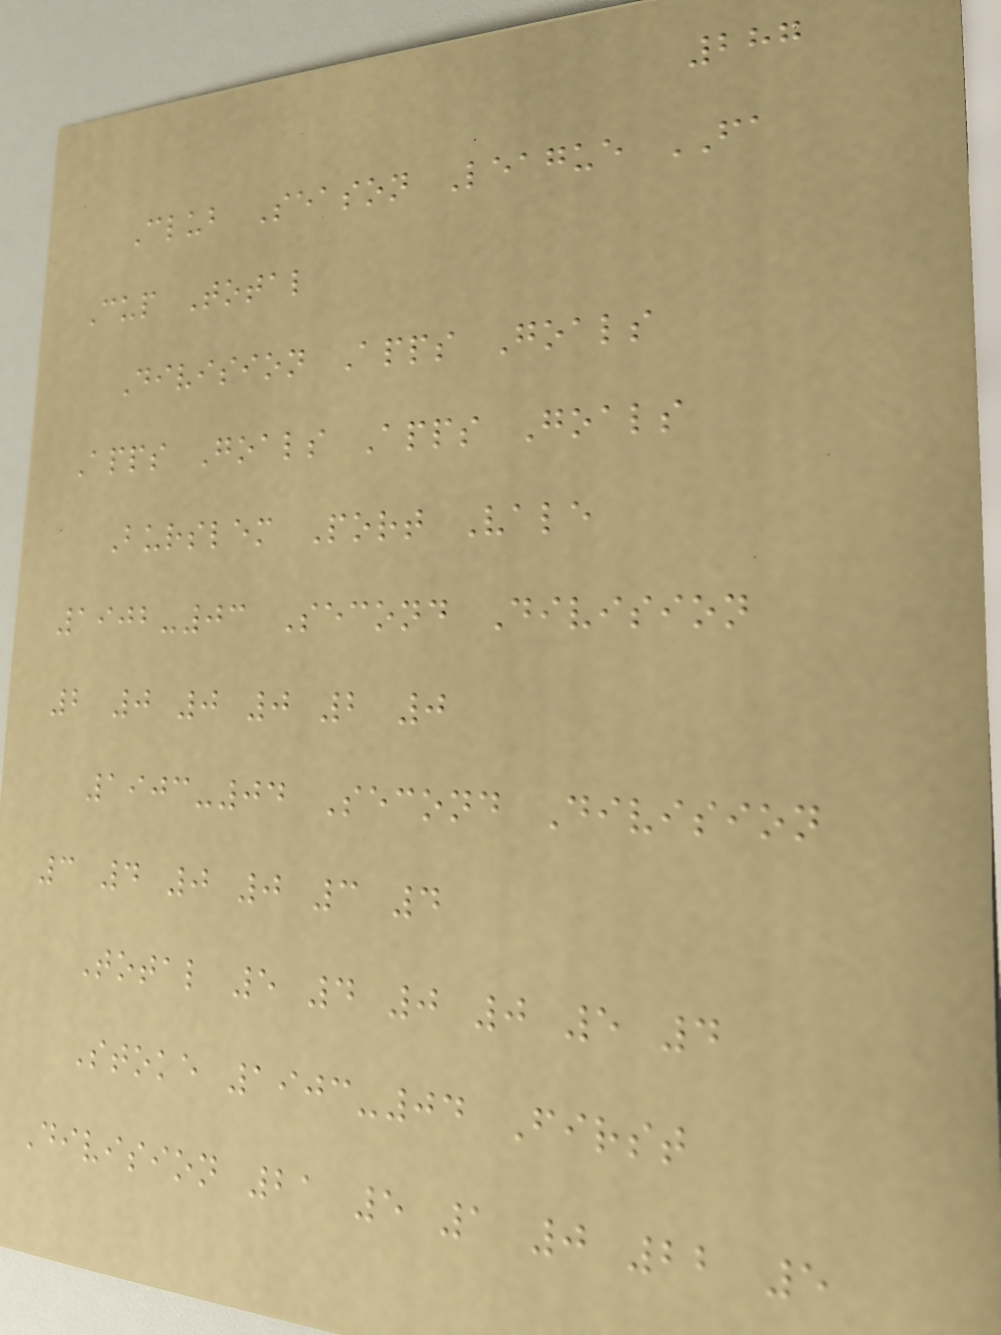287
Club Season League FA
Cup Total
Division Apps Goals
Apps Goals Apps Goals
Burslem Port Vale
1902-03 Second Division
2 0 0 0 2 0
1903-04 Second Division
3 4 0 0 3 4
Total 5 4 0 0 5 4
Stoke 1903-04 First
Division 21 5 1 0 22 5
